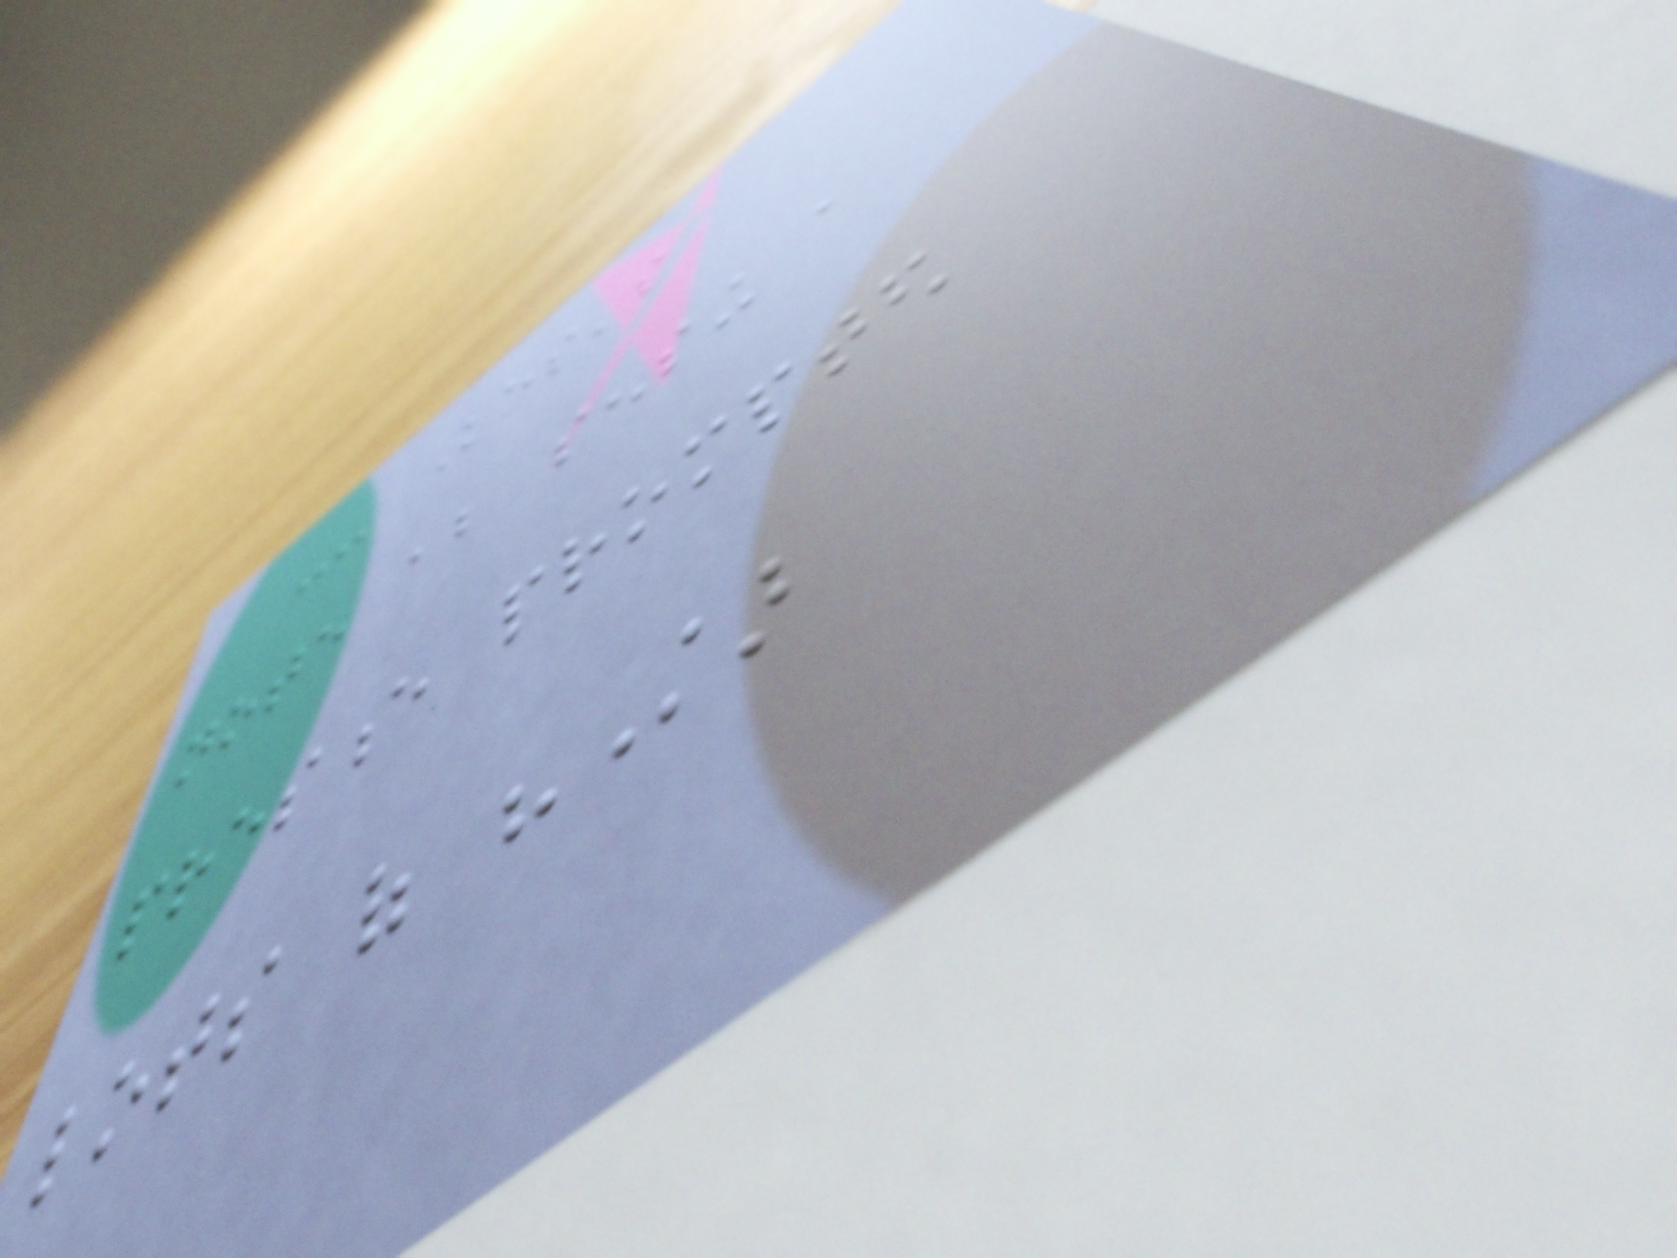-- Kes's
note about sensing a
presence prompted
lots of "Star
